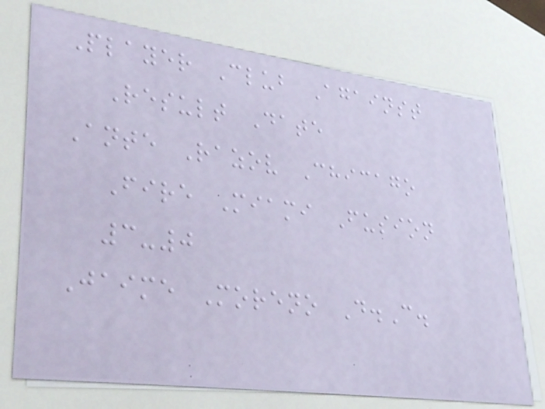Player Club Against
Result Date
Ante Razov Chicago
Fire Miami Fusion
3-0
Jaime Moreno D.C.
